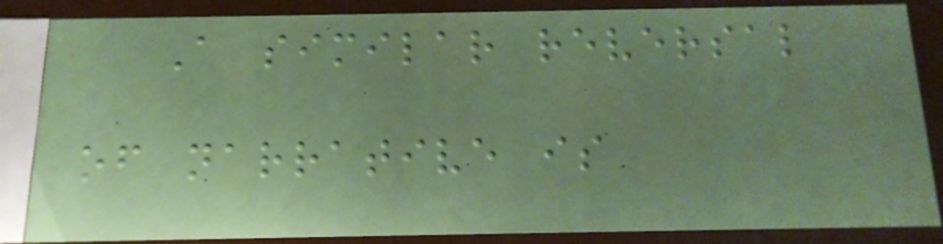A similar reversal
of narrative is
